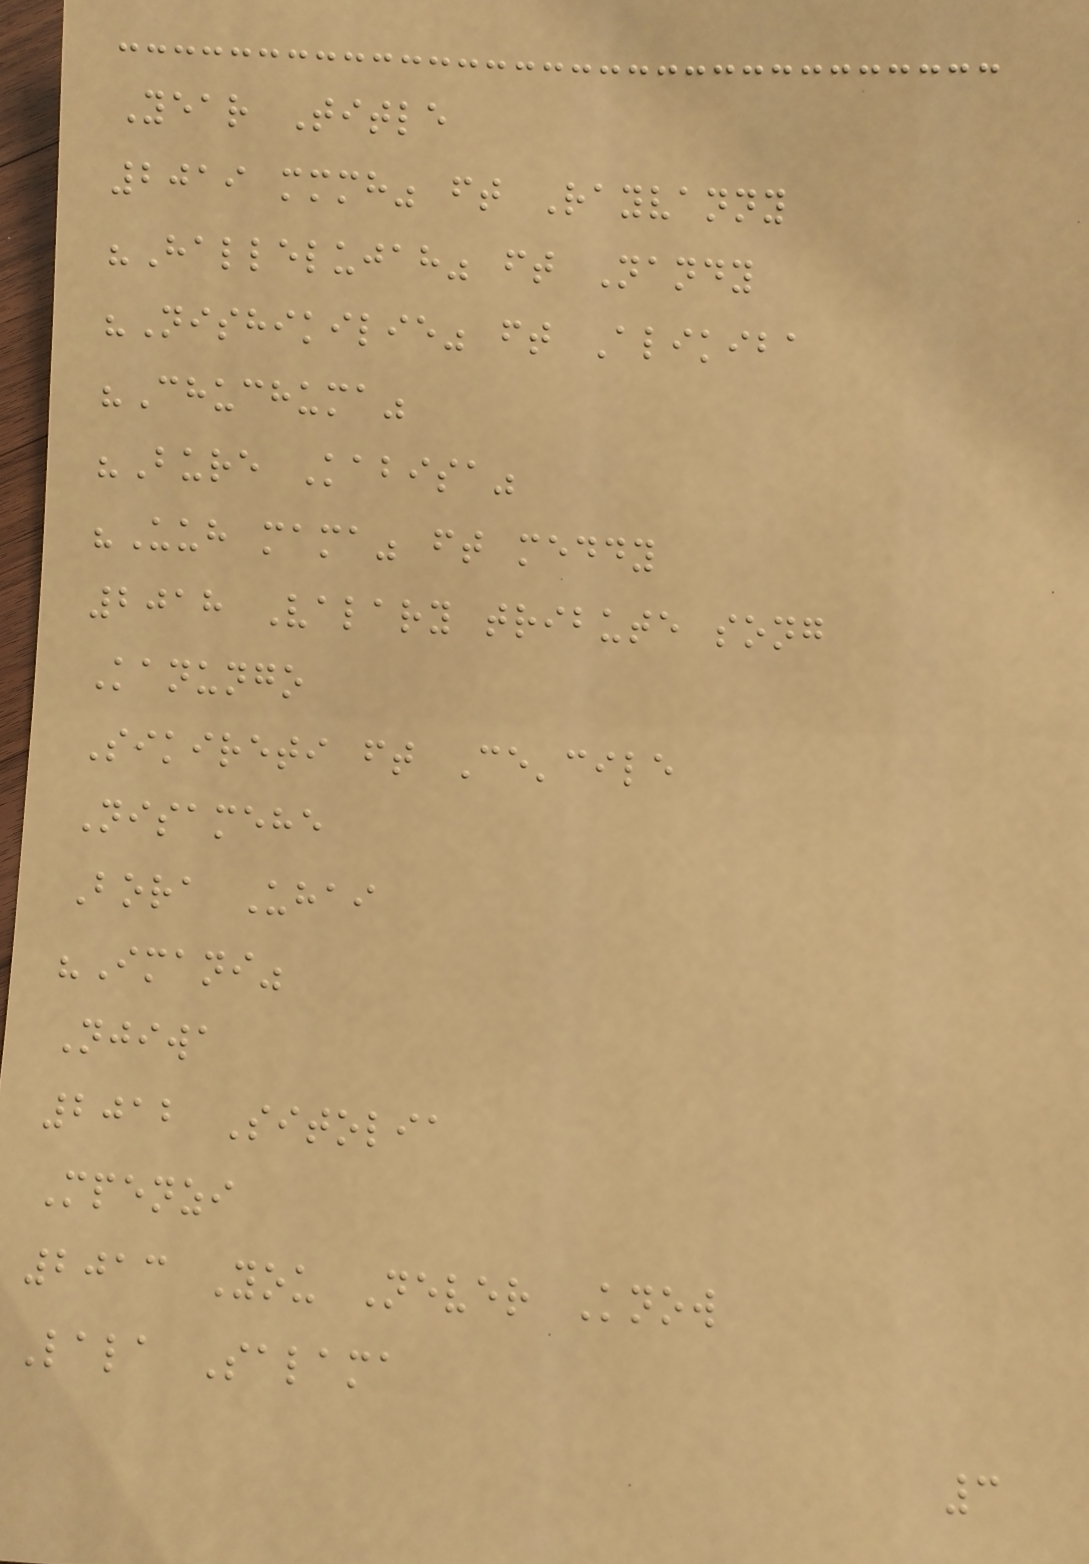Year Title
2019 mmmh" ft Rayvanny
"Hallelujah" ft Nandy
"Nishikilie" ft Alikiba
"Chuchuma"
"Bure Kabisa"
"Uuh mama" ft meddy
2018 Valary tribute song
Kanungo
Sikireti ft Ce'cile
Nisamehe
Bora Uhai
"Imani"
Njiwa
2012 Sitolia
Mpenzi
2013 You Never Know
Lala Salama
3
